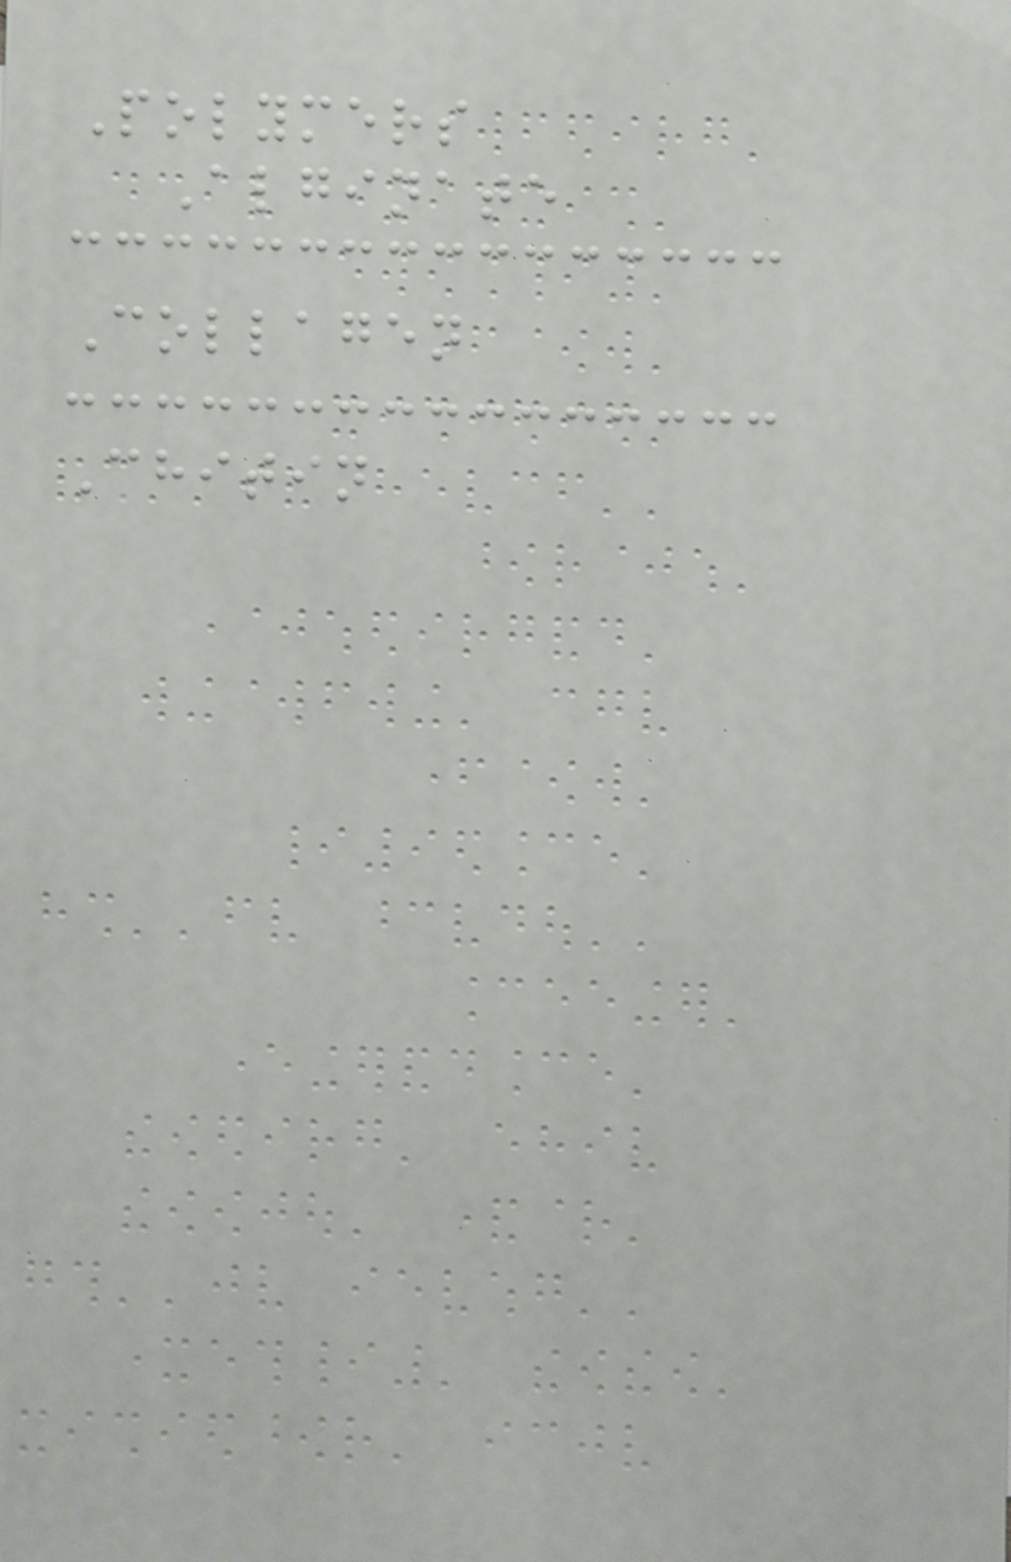Polymers
Alginate
Collagen
Chitin
